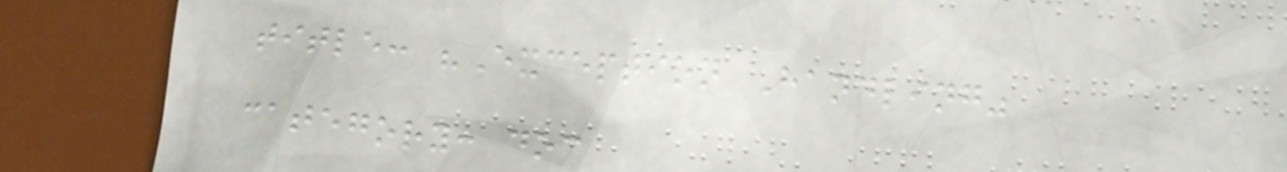title: "Exception Handling"
category: doc
